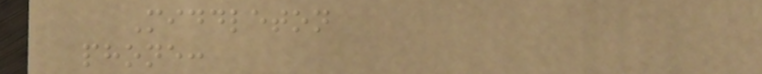Middleton
phone:
